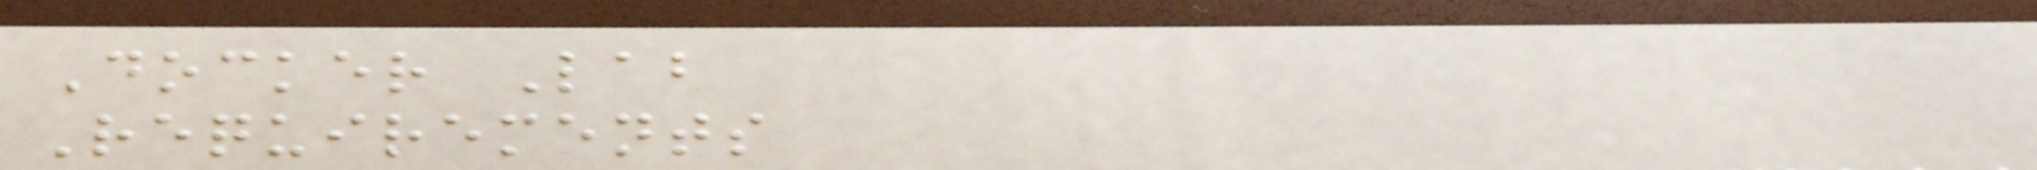Docker Lab
Requirements
